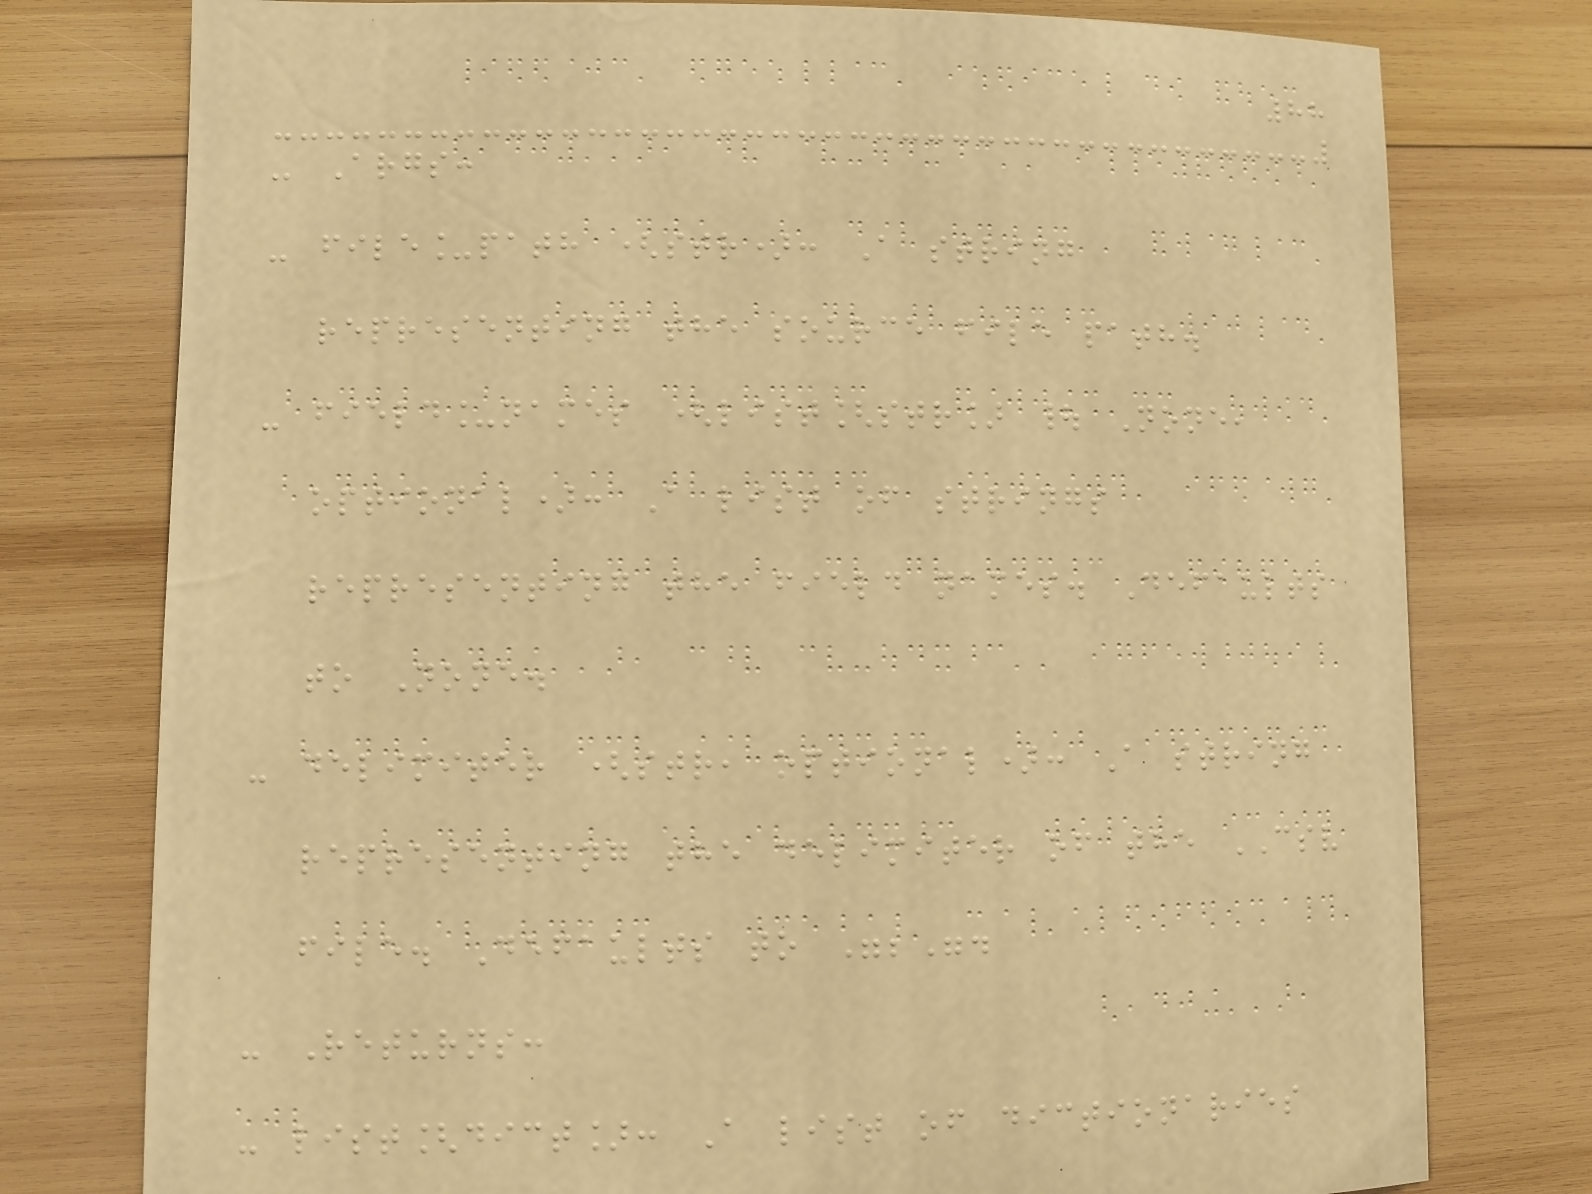88
- Args:
- file_path (str): A string
representing the source file path.
- field_names (list[str] | None,
optional): A list of strings
representing the field names. Defaults
to None.
- delimiter (str, optional): A string
representing the delimiter of the CSV
file. Defaults to ";".
- Returns:
- list[dict]: A list of dictionaries
